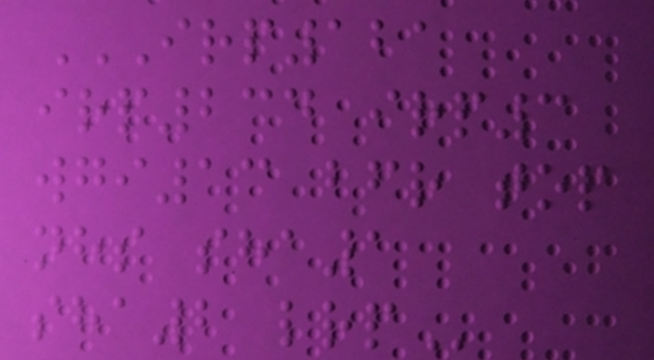IRP121
IRP234 IRP3
WGI13 BFR TOP
NHS SHA1
SHA2 LRP
